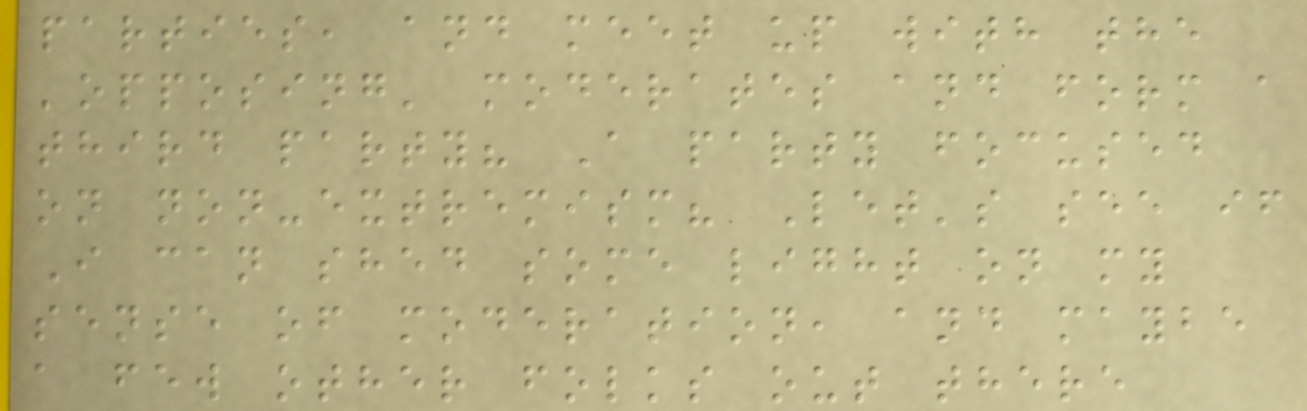parties, and meet up with the
'opposing' moderates and form a
third party? A party focused
on non-extremism? Let's see if
I can shed some light on my
sense of moderation, and maybe
a few other folks out there
